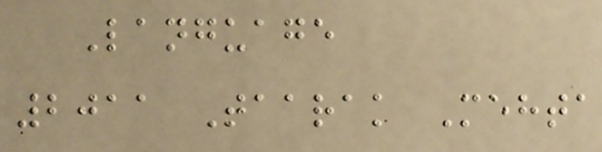Language
2011 Taarak Mehta
